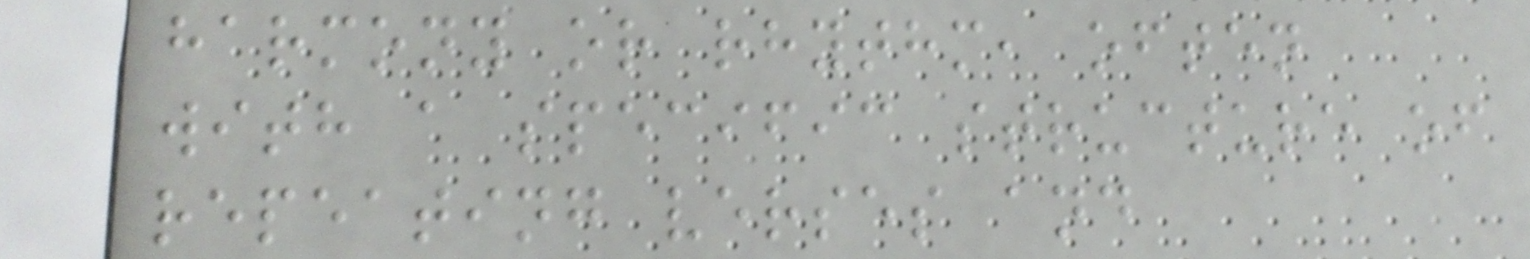harmony or rhythm, often
with a specific structure of
repeating verses and
